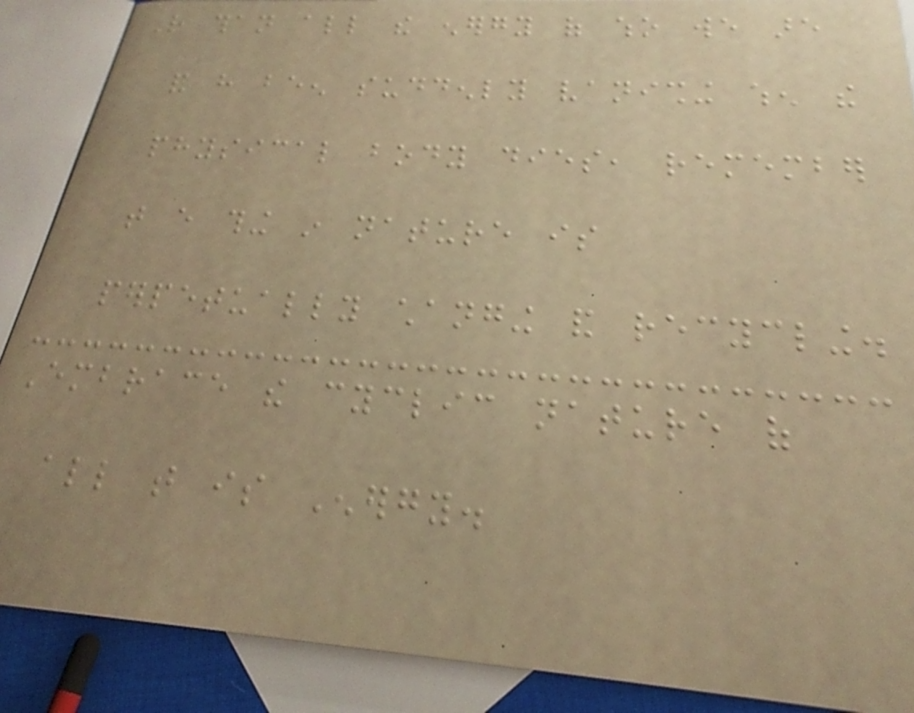Rather than all the energy of who we are
and have been suddenly vanishing when the
physical body dies, remember
that every thing in nature is
perpetually changing and recycling.
Embrace the cyclic nature of
all that is Energy.
